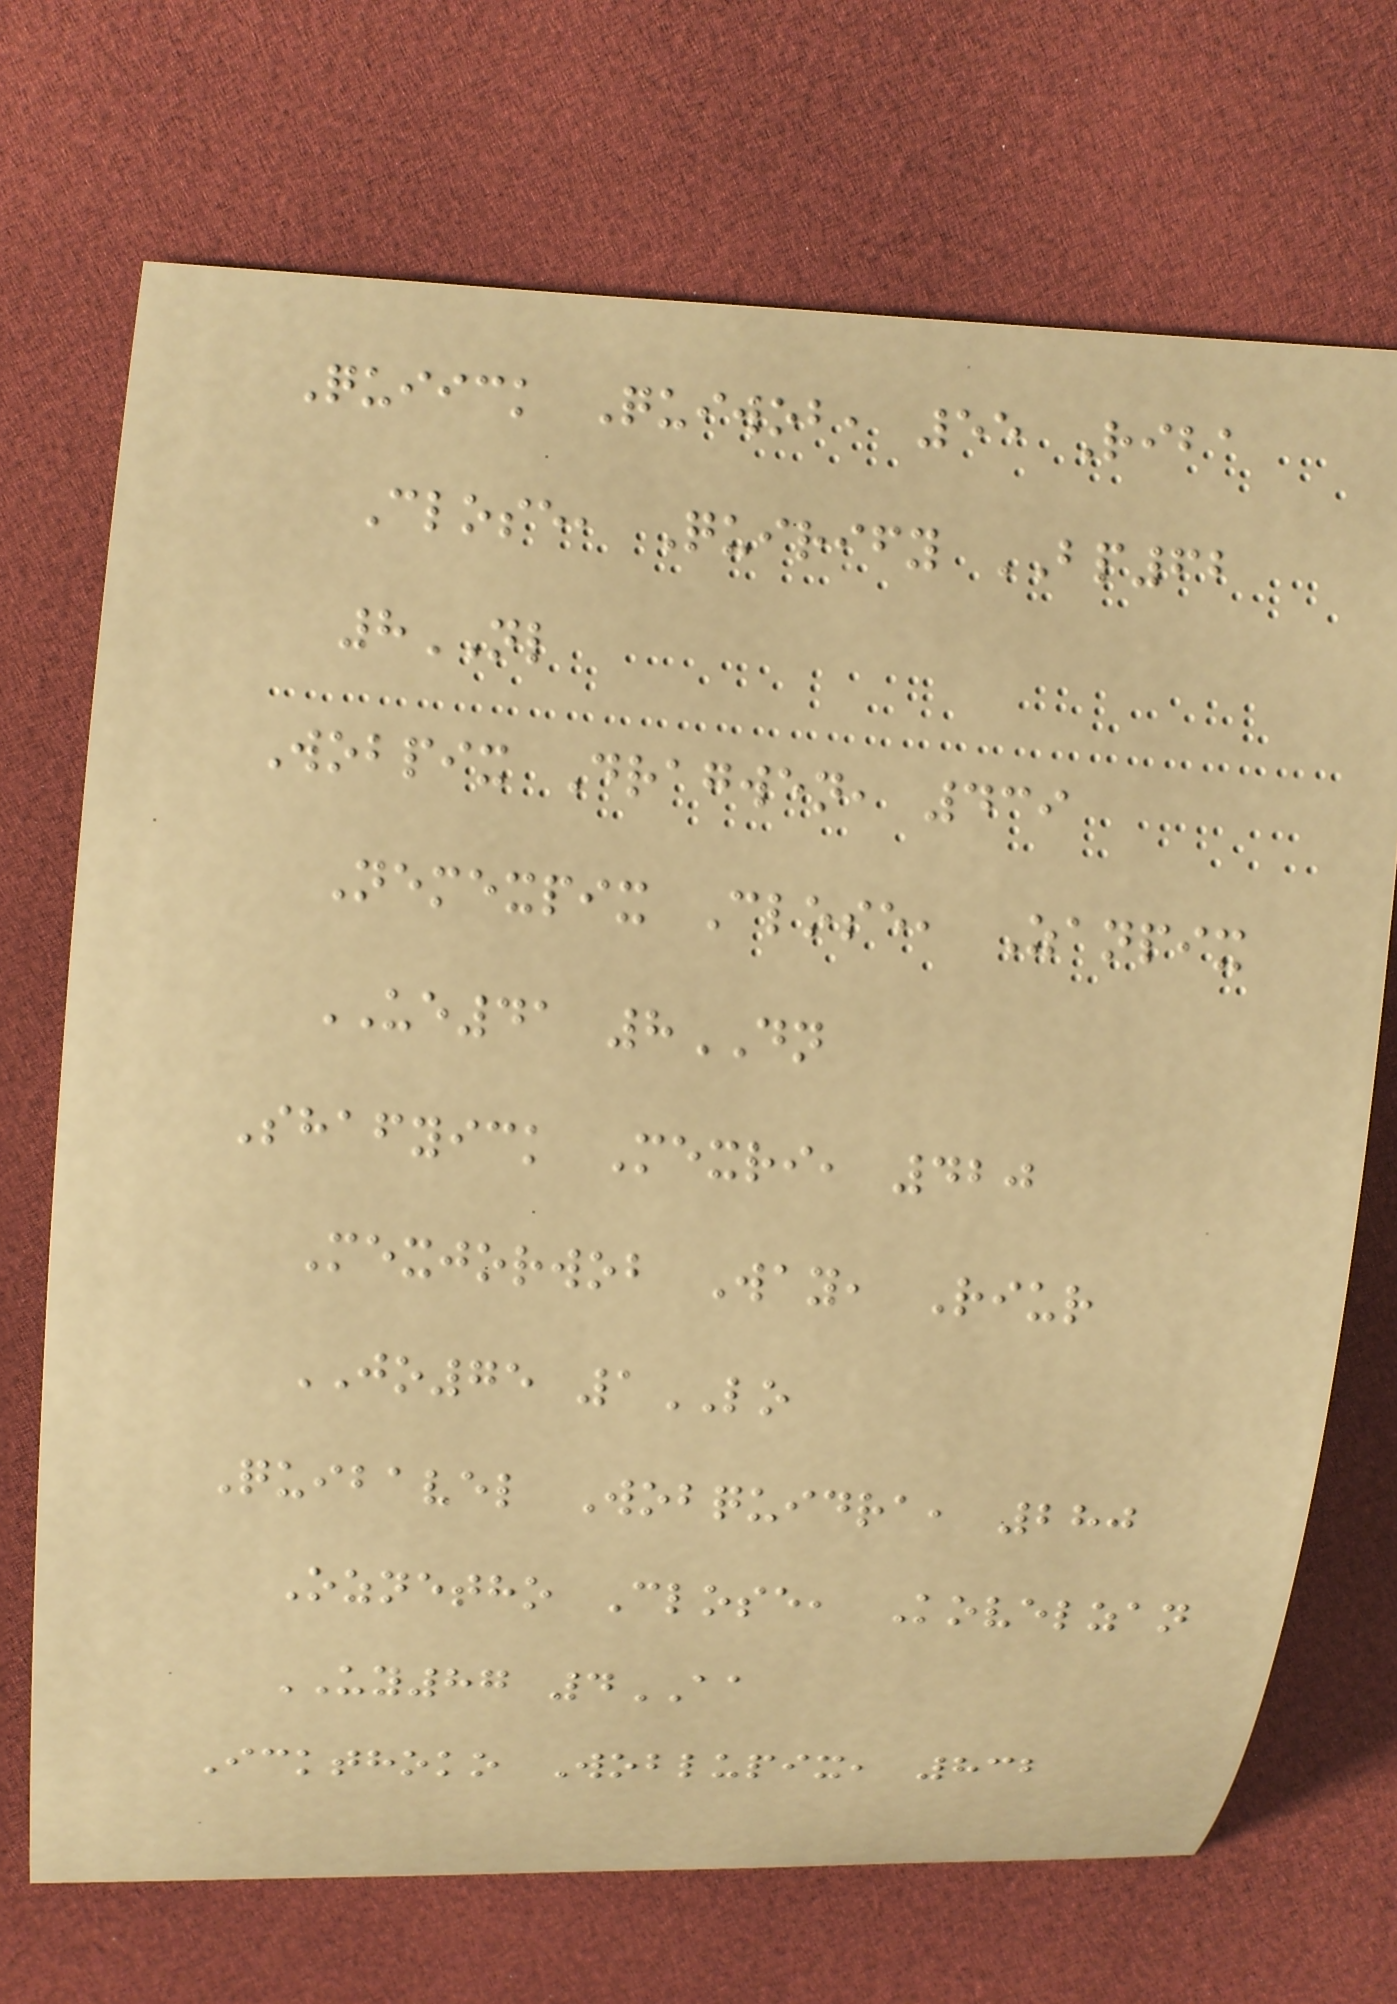Quiick Quiwob, 55 Riba
Close, Quirify BP62
8NL
Wobpix Dragwen, 439
Nemexpix Close, Zanpix
UE41 8DN
Shafyick Mexri, 420
Mexjorwob Way, Riur
JO75 1LO
Quibavel Wobquidra, 280
Oznetho Close, Kovelzan
UY87 4AA
Ickthoko Woblupix, 832
